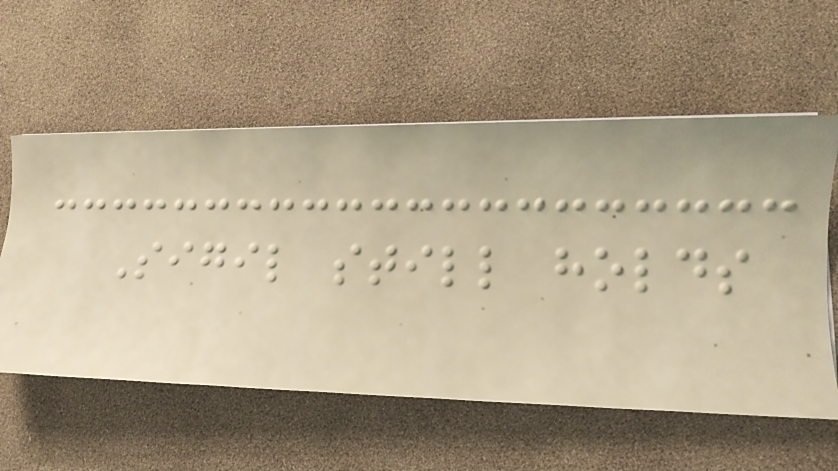Sigil still holds
